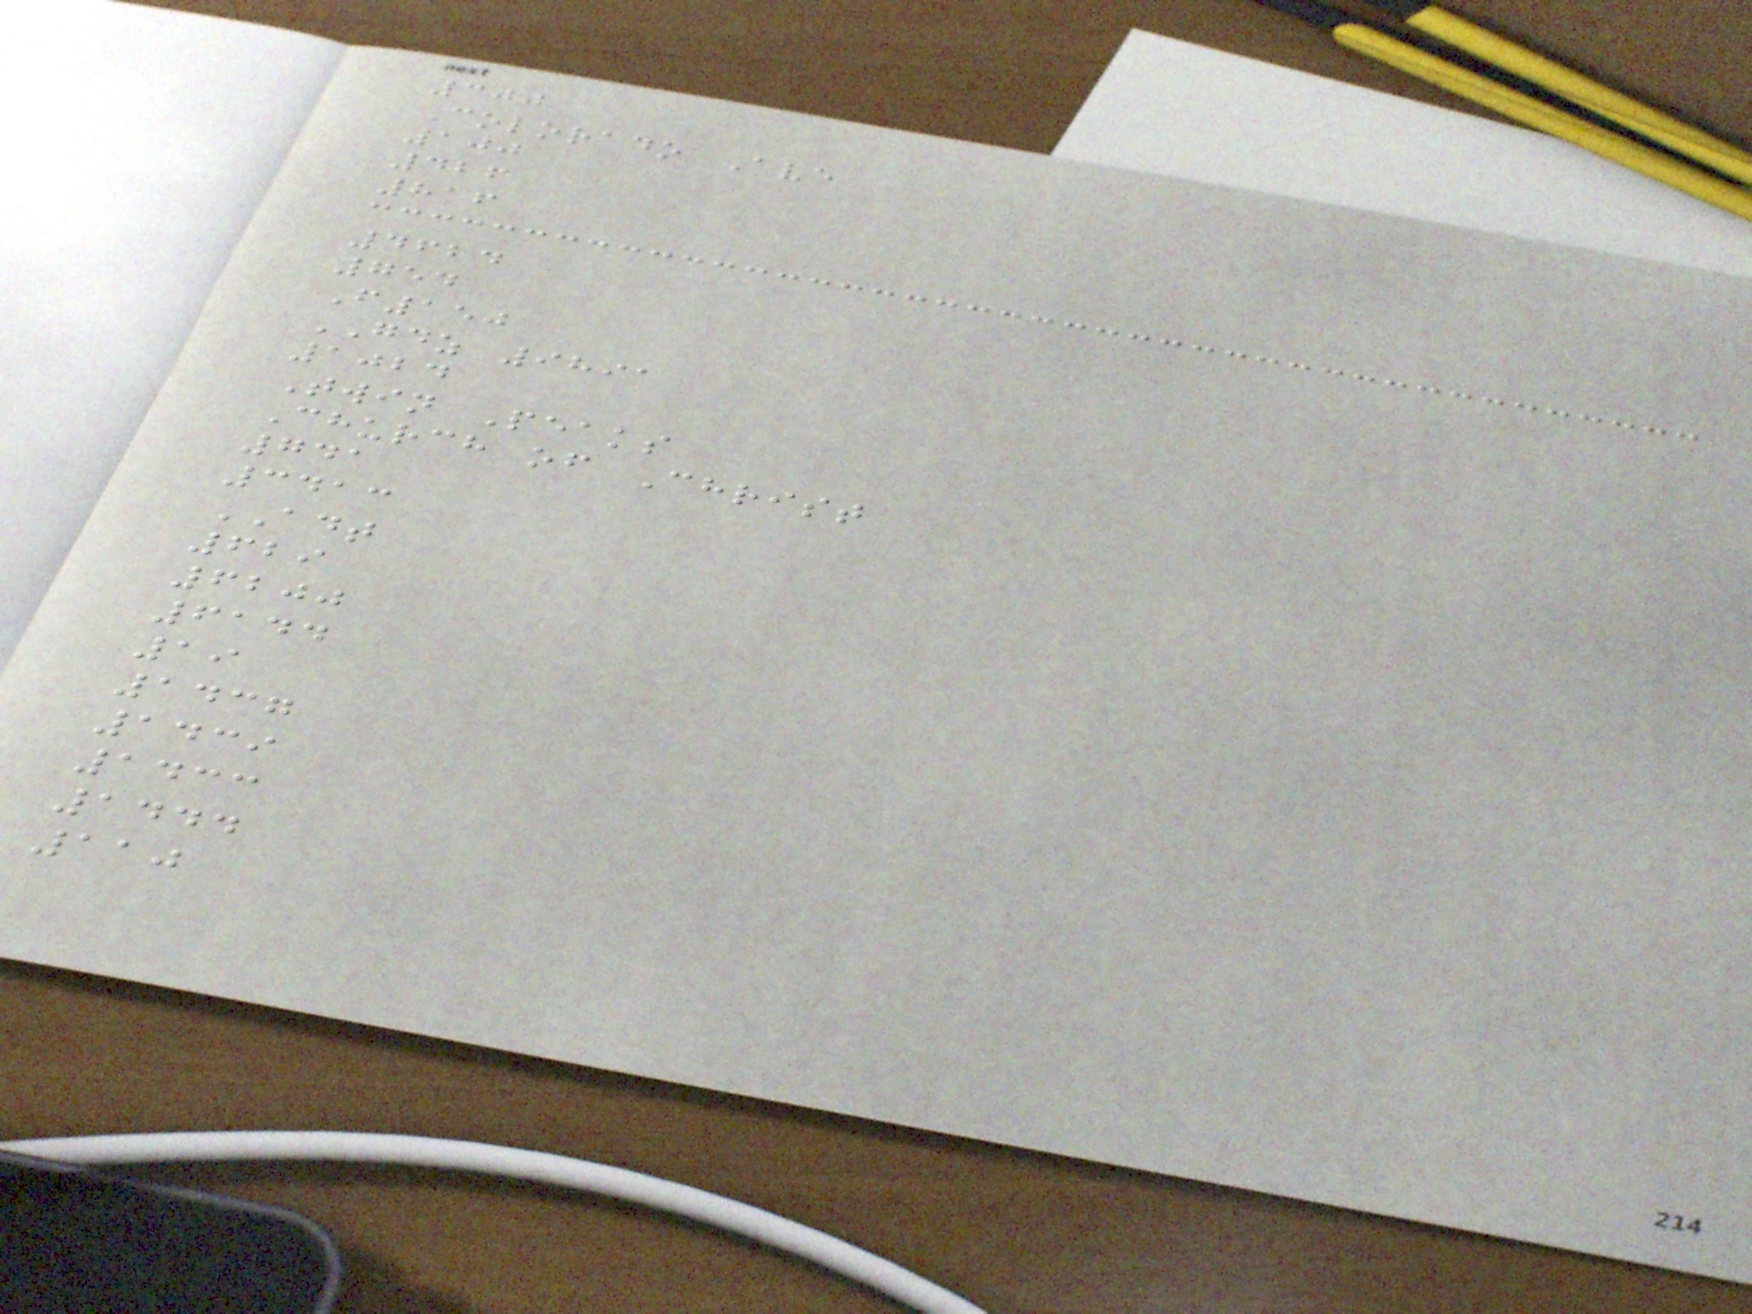300
Colorado Ave
100
426
816
4624
754
F150
GDZ 9891
1024
Twin Peaks
Church of Christ
741
3413
ADT
629
6200
6144
19
1437
1439
1433
1444
110
